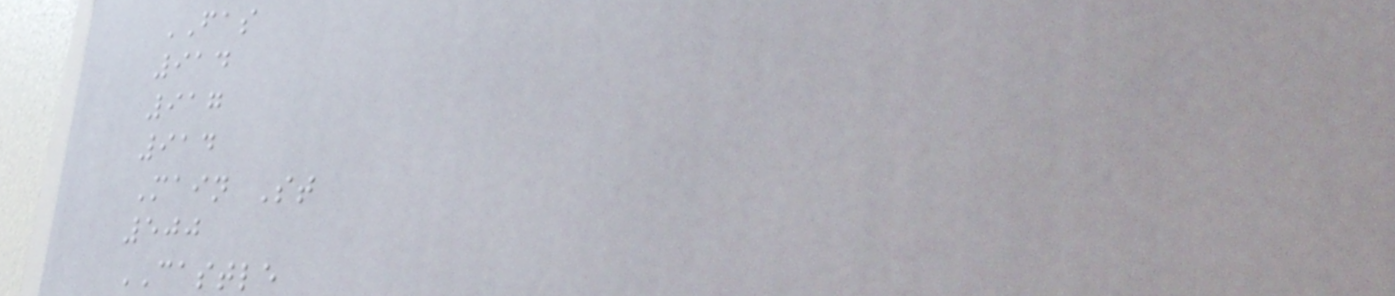FAS
914
917
914
Main St
500
CASTLE
